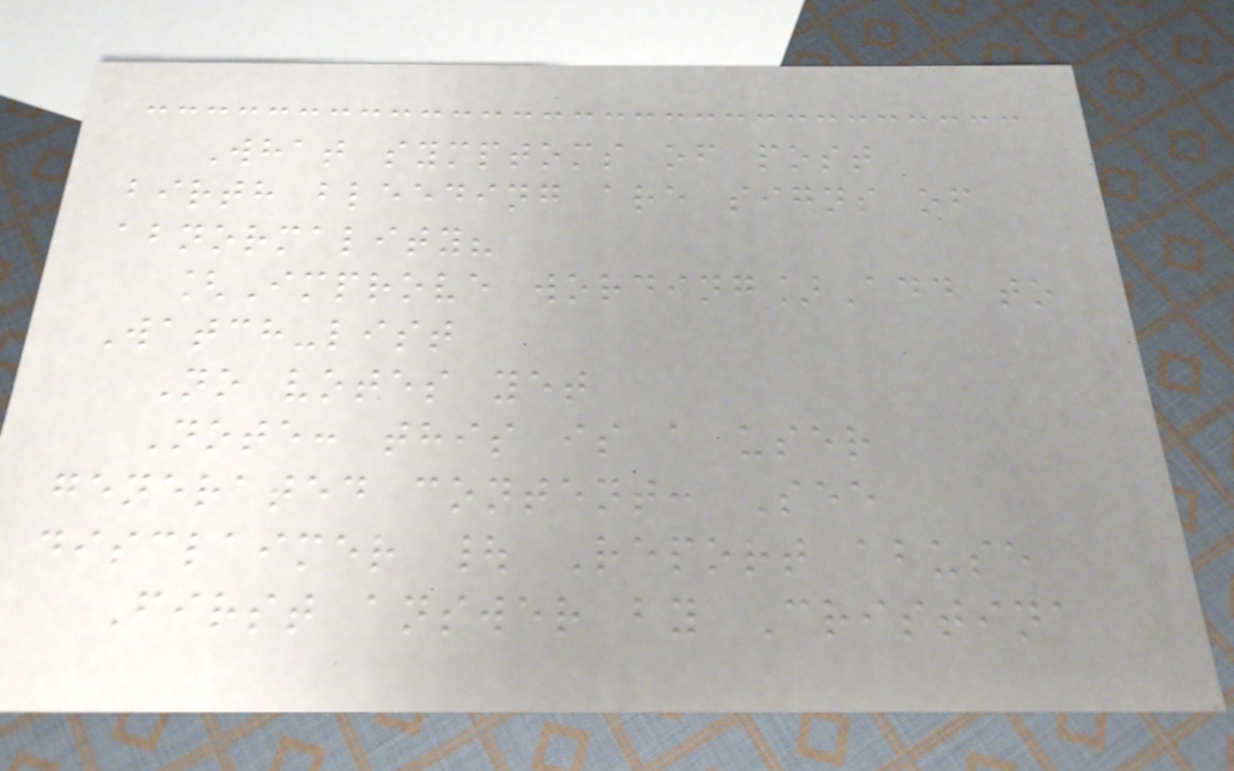What symptoms of post
birth bleeding are signs of
abnormality?
[Improve wording]Add to
Watch-list
No votes yet
Note: this is a user
generated content: See
disclaimer | Report abuse
First answer by Cristina
